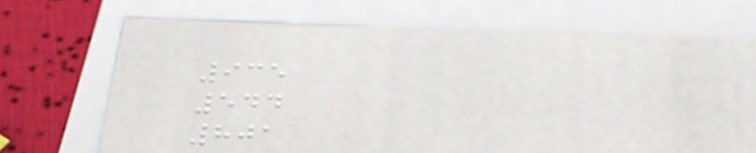935
544
801
